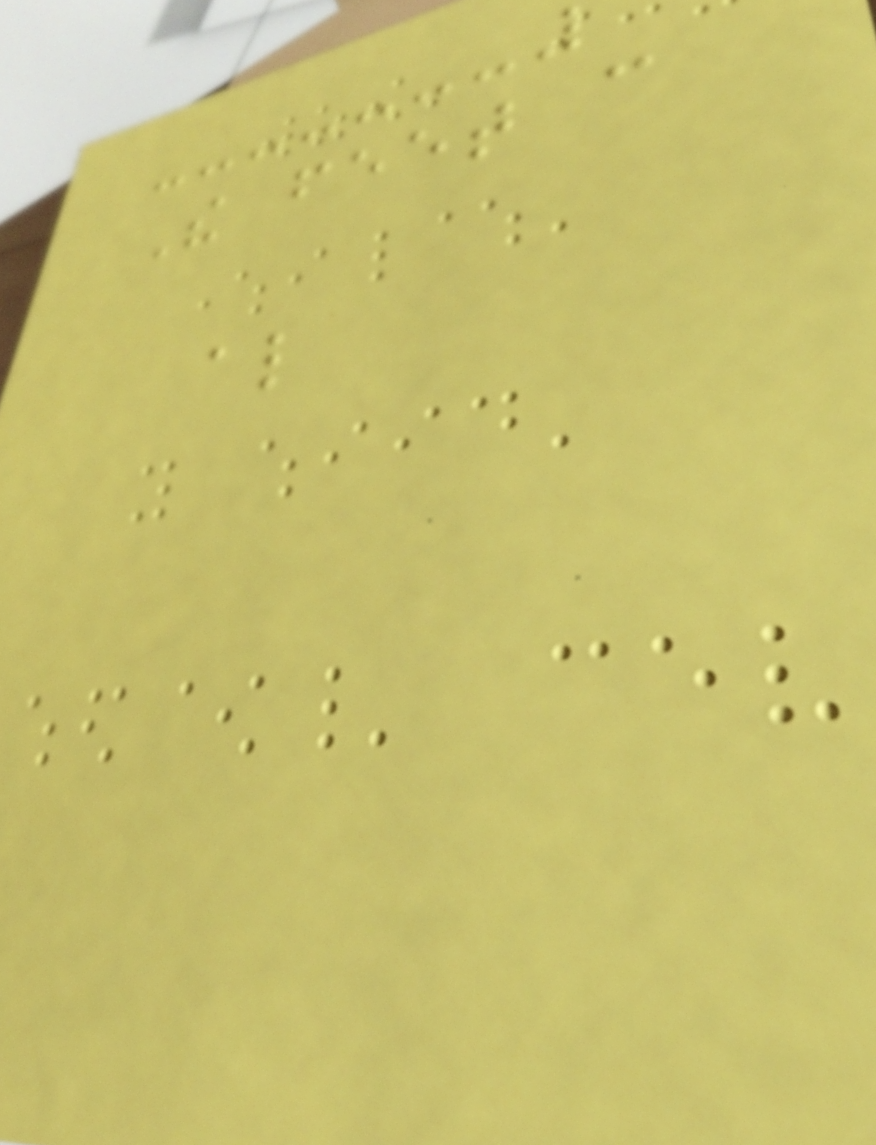The feet can
also
